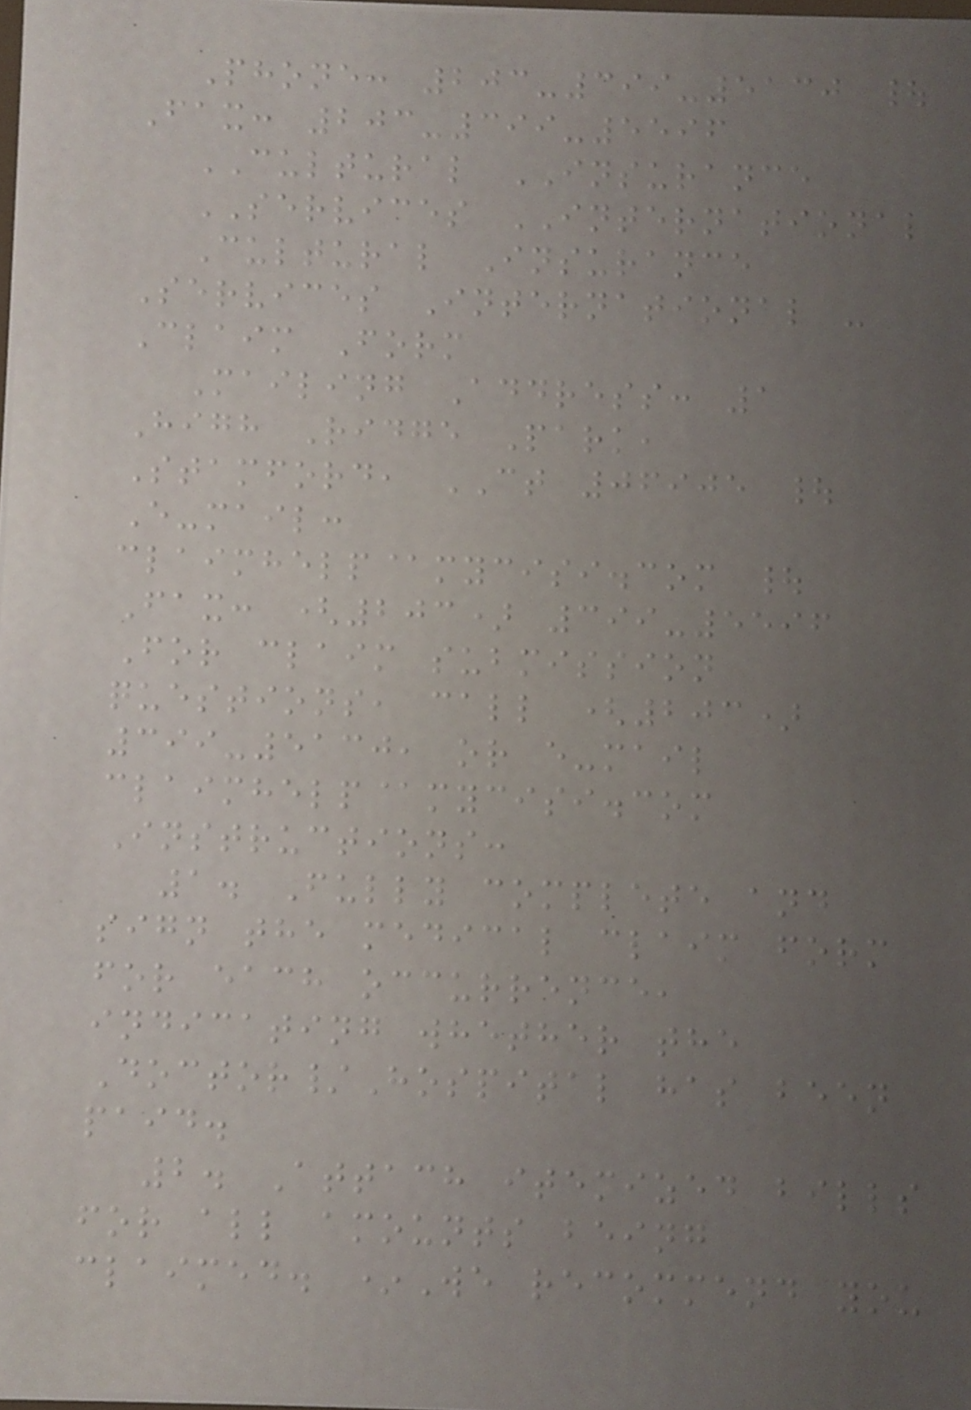Phone: 203-399-5130 |
Fax: 203-399-5596
CULTURAL INSURANCE
SERVICES INTERNATIONAL
Cultural Insurance
Services International -
Claim Form
Mailing Address: 1
High Ridge Park,
Stamford, CT 06905 |
E-mail:
claimhelp@mycisi.com |
Fax: (203) 399-5596
For claim submission
questions, call (203)
399-5130, or e-mail
claimhelp@mycisi.com
Instructions:
1. Fully complete and
sign the medical claim form
for each occurrence,
indicating whether the
Doctor/Hospital has been
paid.
2. Attach itemized bills
for all amounts being
claimed. *We recommend you
